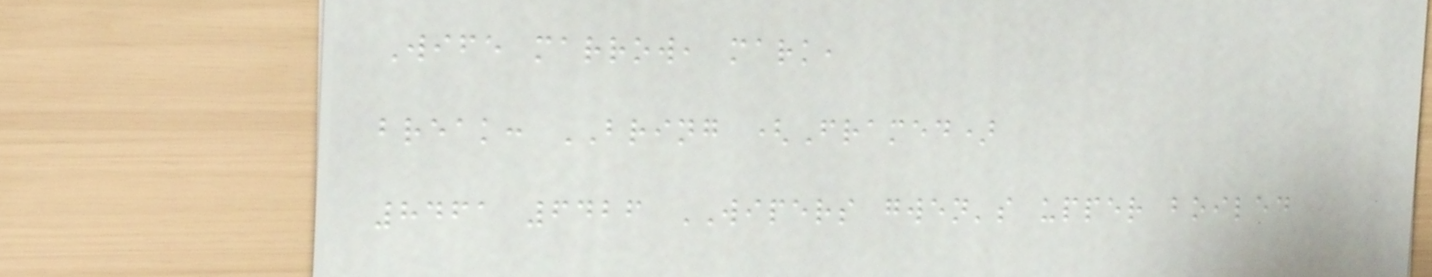Wife marrow, mark,
break: BRING (Framed)
8461 6426 WIPERS gwen's upper boiled
